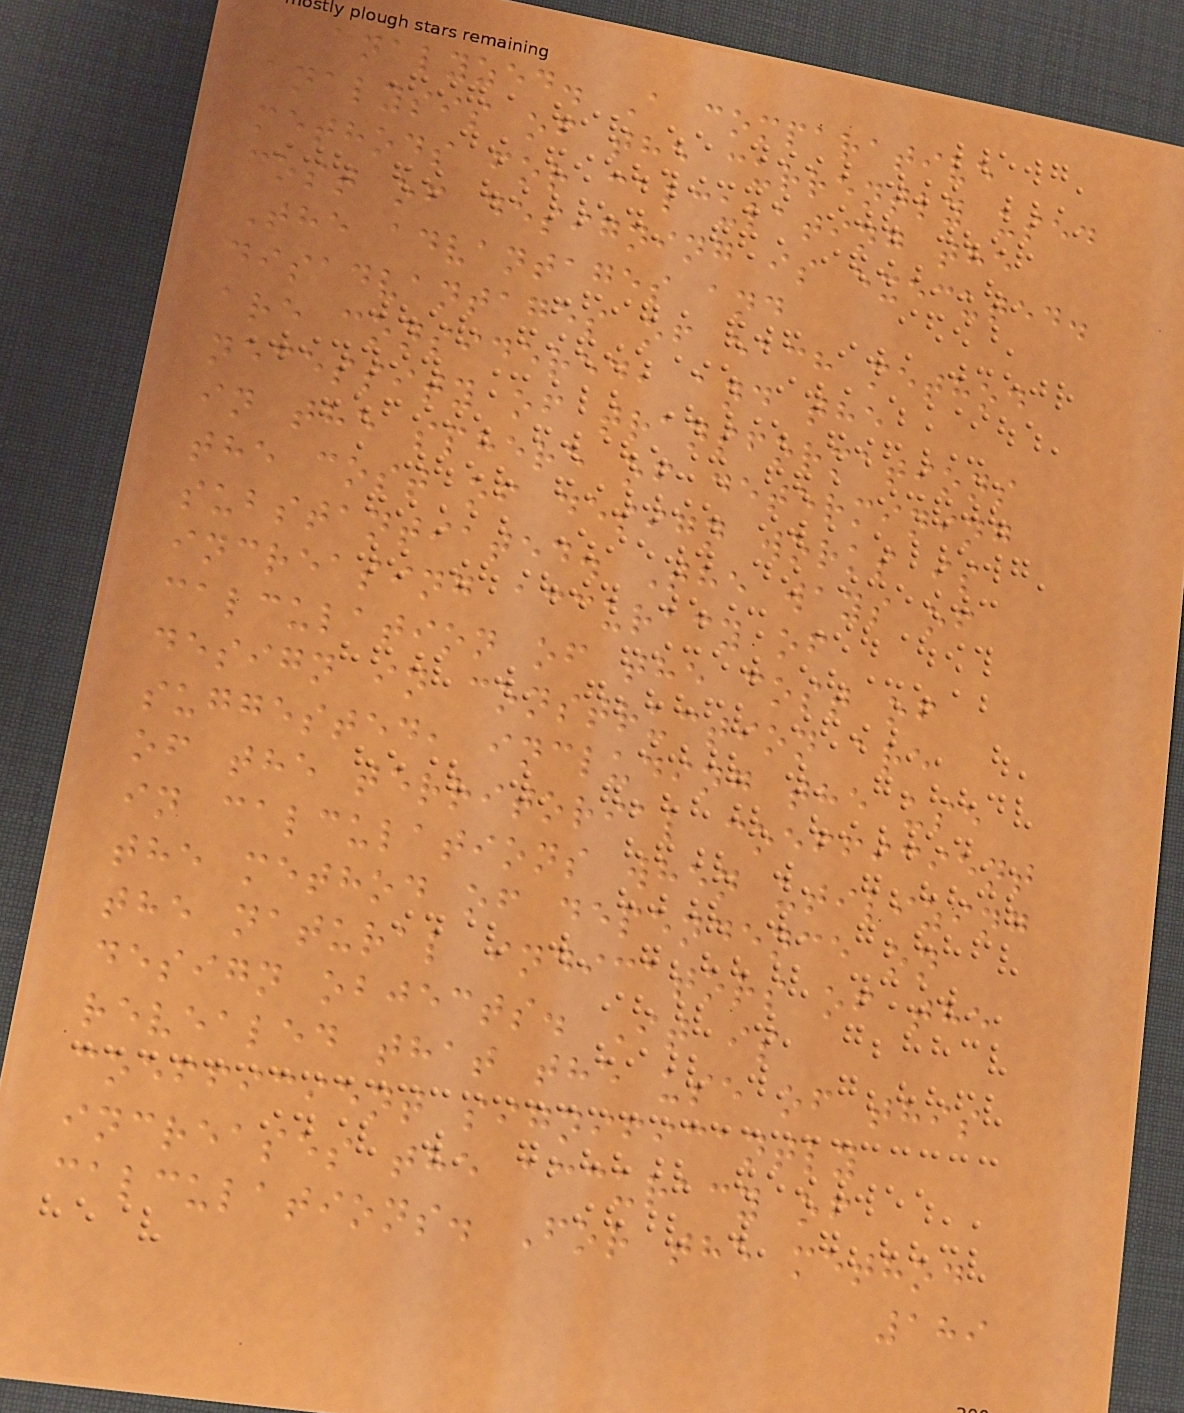analyzed. A comparative
analysis of the currently used
methods for calculating the
cost of designing is executed.
The advantages and
disadvantages of each method
are considered, and the
necessity of transformations
in the sphere of determining
the cost of design works is
substantiated. The ways of
increasing accuracy of
calculation of the cost of
design in construction are
suggested, including the use
of the territorial coefficient
in calculations when utilizing
the method of dependence on
the natural indicators of the
design objects. It is
revealed that the use of this
coefficient significantly
increases the accuracy of
calculations. For the method
189
